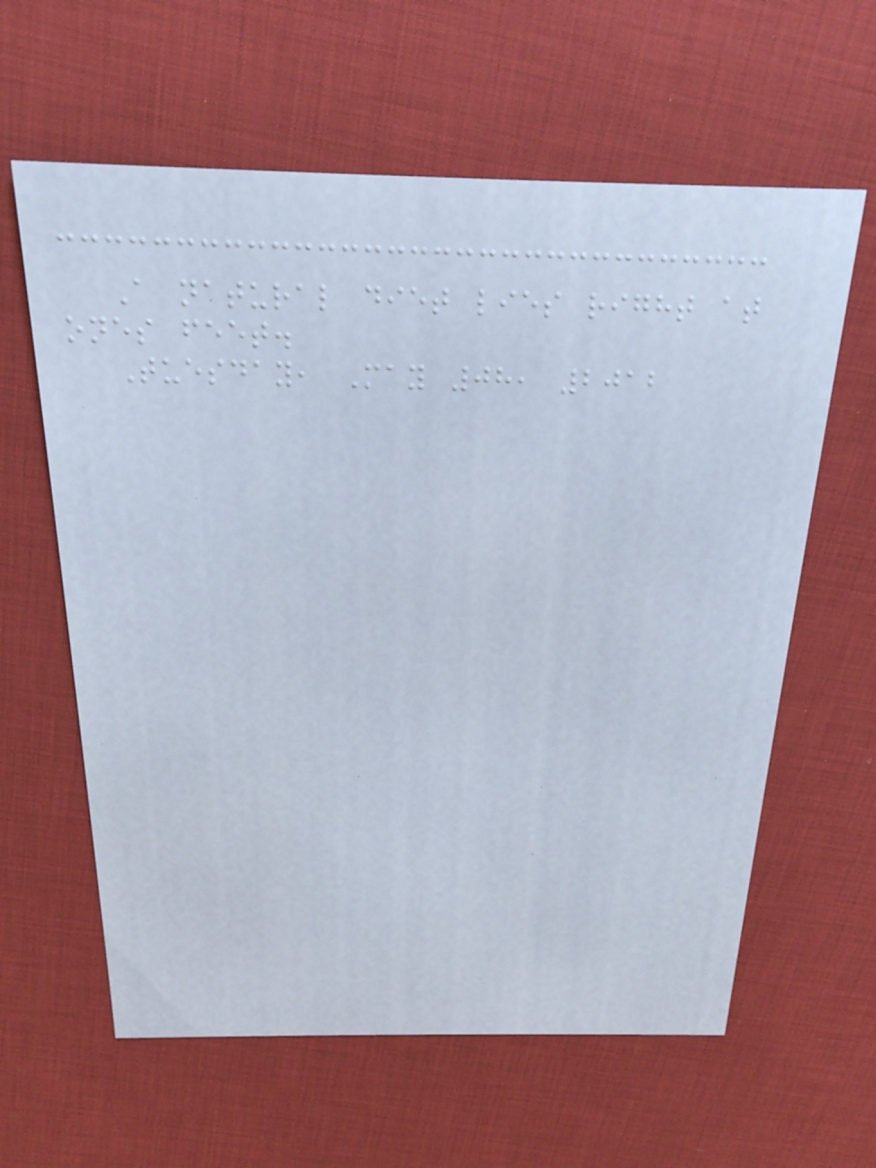A natural diet lies right at
ones feet.
Tuesday, May 08, 2012
